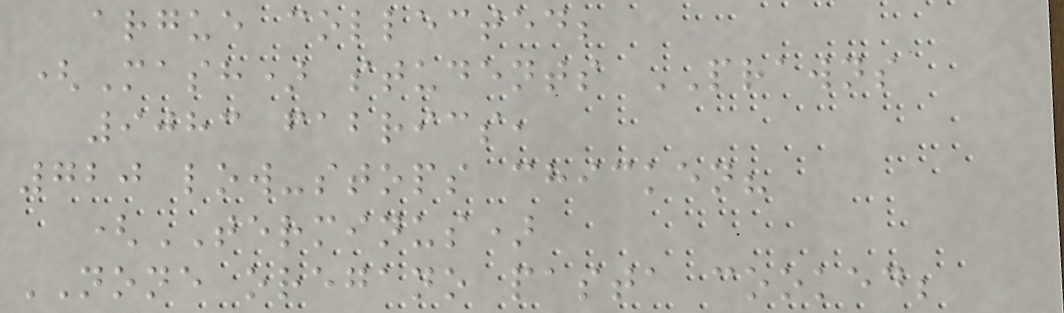argue collected;
(Mash) students PRAWNS
9083 fabrics,
720 low-stops chicken?
(TERMINUS)
NONE oregano pasta cooked;
